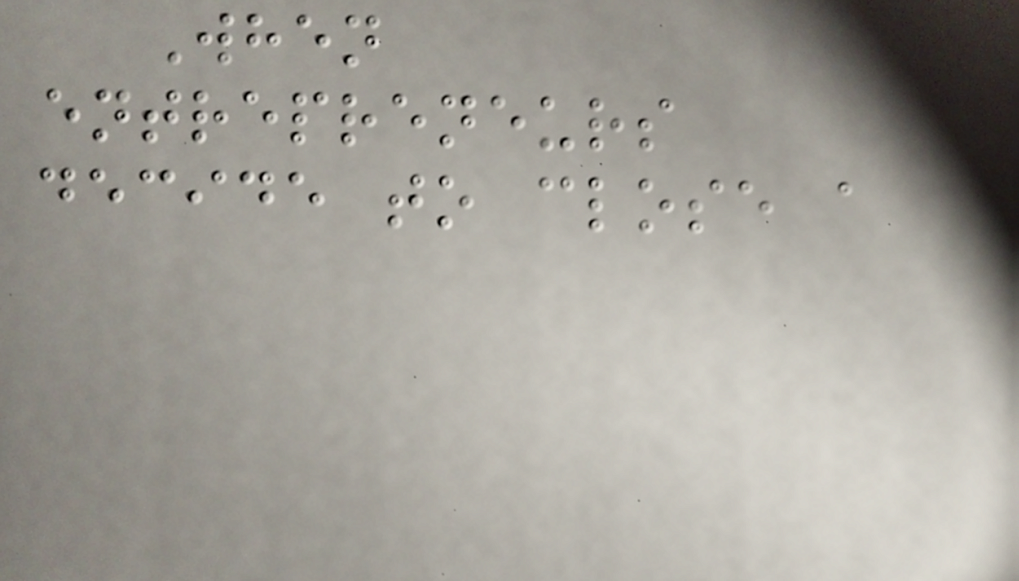When
entrepreneurs
decide to close a
